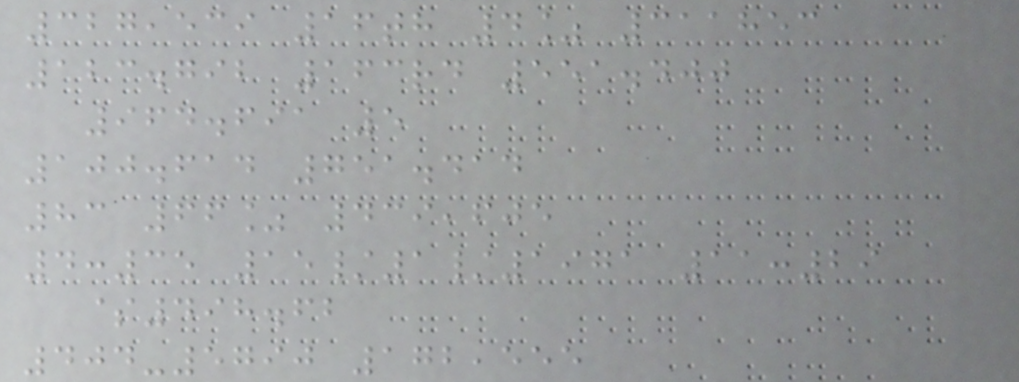327,539 16th 4% 311853
123.792 163rd 551.400
964.691 5
100.614 751.414
83 66% 439,605
4:35 15/1/1971 11:29
$498.62
404-5790 172,555
